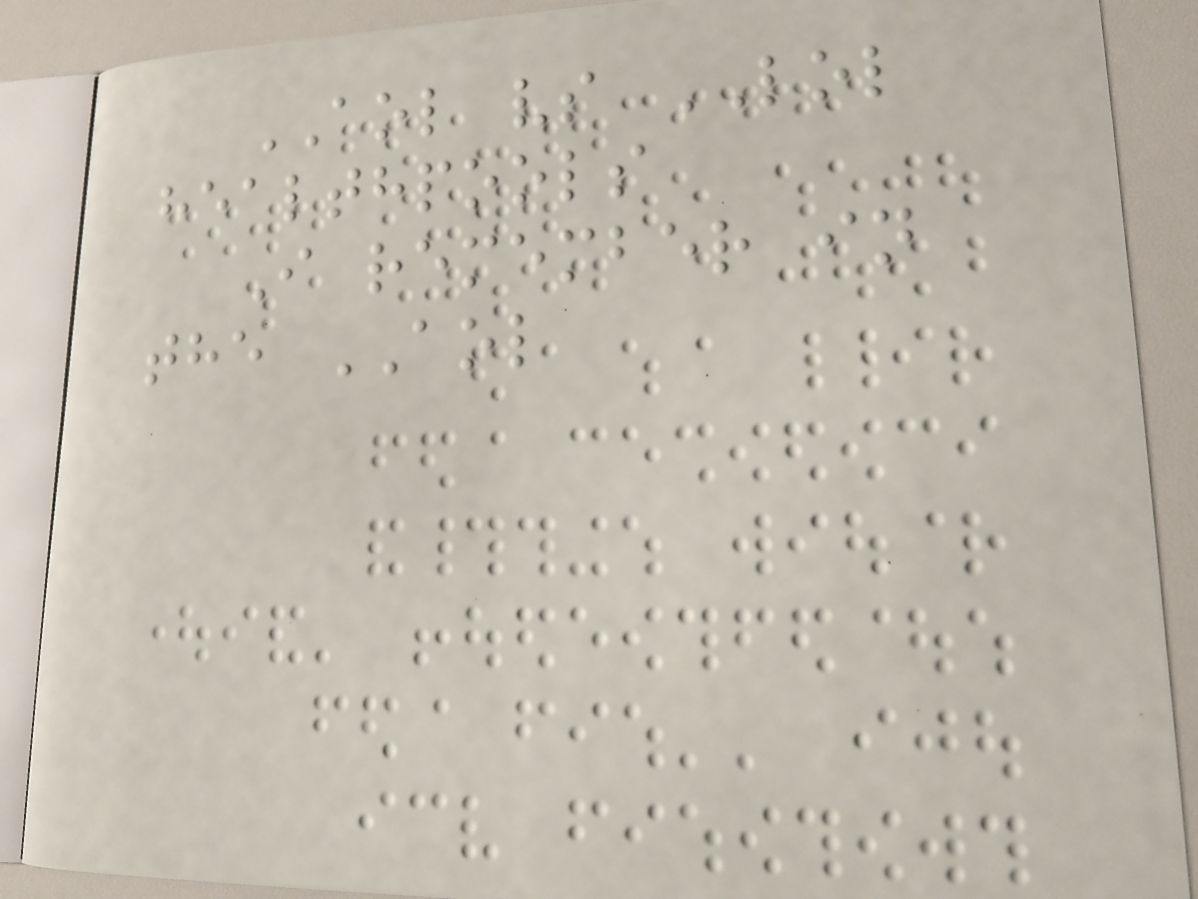AOL vs LOL
healthpools
I remember in
the AOL
